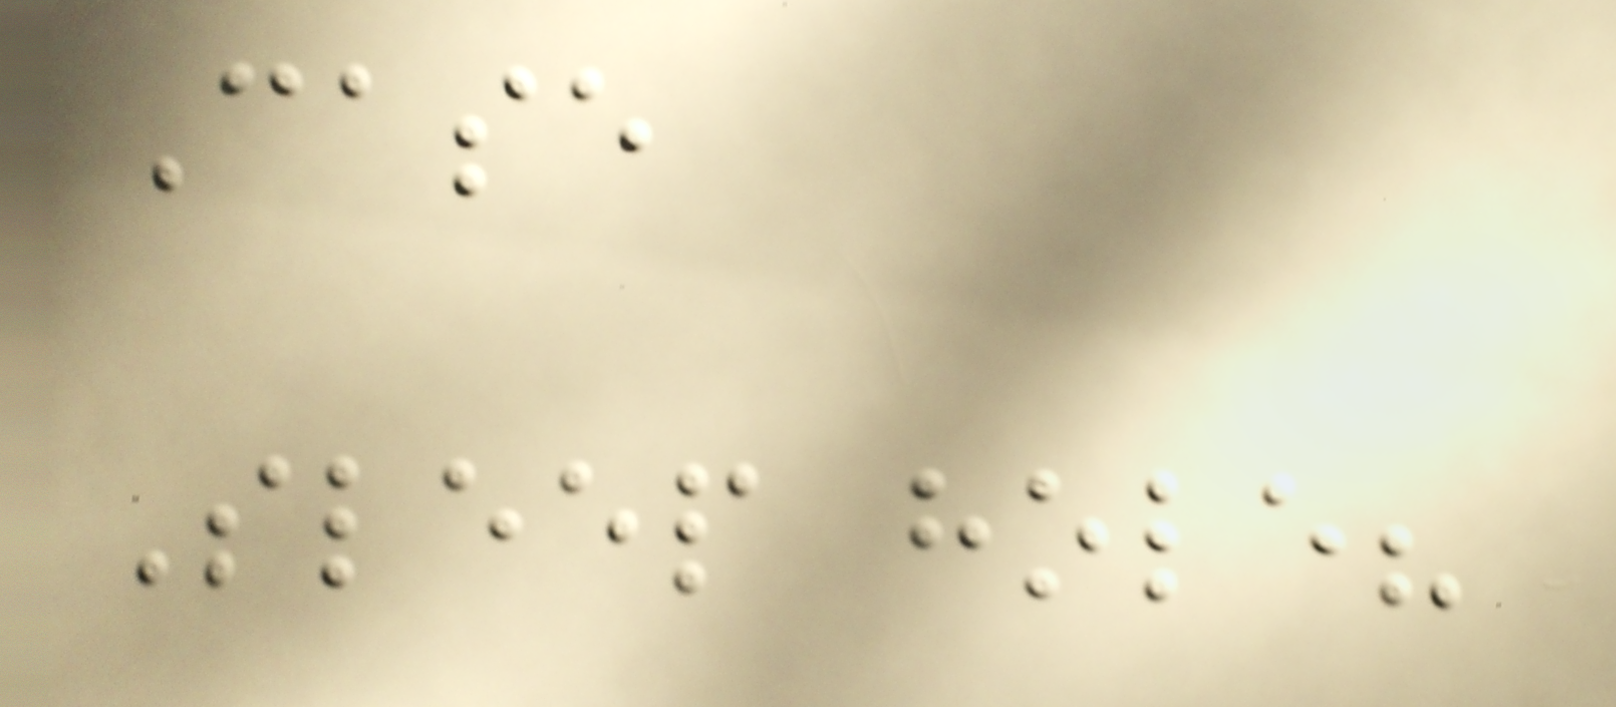Case
Sleep hole?
